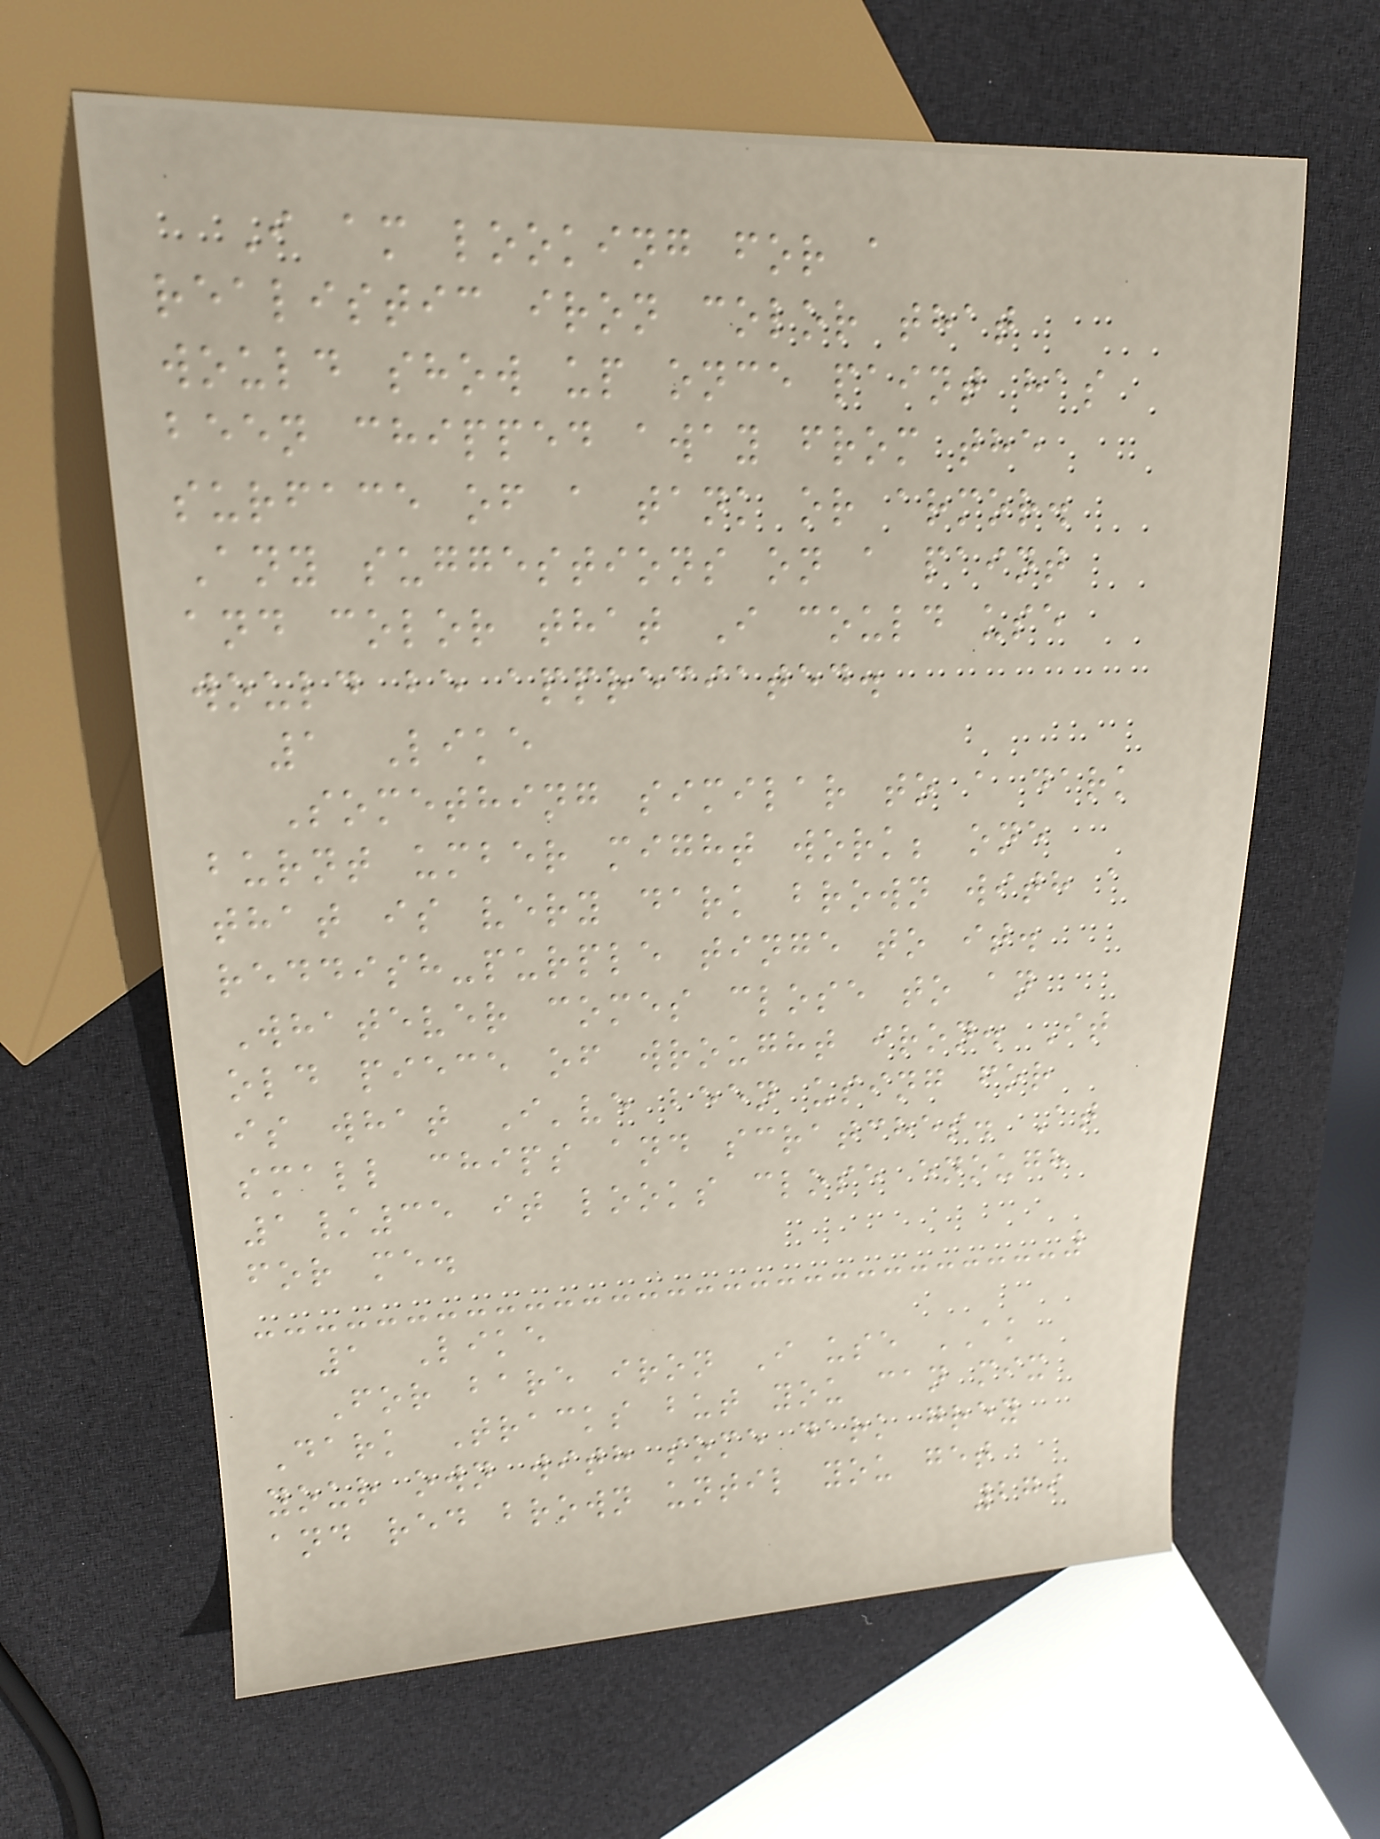I am looking for a
realistic iron color that
would show up once paint has
been chipped away from the
surface of a tank or armor.
Any suggestions on a paint
and color that I could use
would be appreciated.
1 Like
Something similar to a dark
burnt umber might work; one
that is very dark brown with a
reddish-purple tinge to it.
Whatever comes close to an
old piece of wrought iron. It
is what I've been using for
small chips and scratches. At
1/35 it looks close enough
for me.
1 Like
For bare iron I use AK
Dark Tracks but you can mix
your own with some dark grey
and red brown until you get
279
